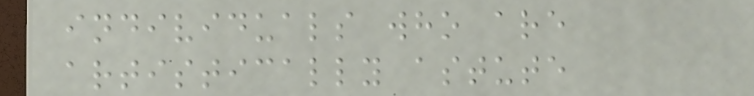individuals who are
artistically astute
